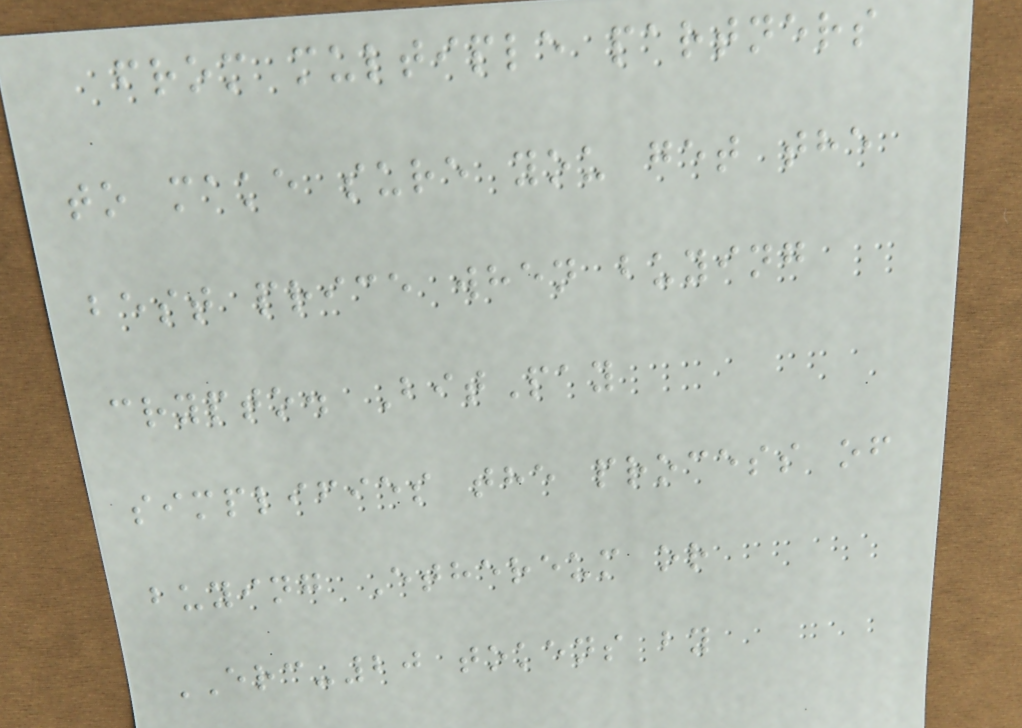from multiple partners
to make sure you get the
best price when buying
crypto. BitPay
simplifies the process of
buying Ethereum or
ERC-20 tokens by
